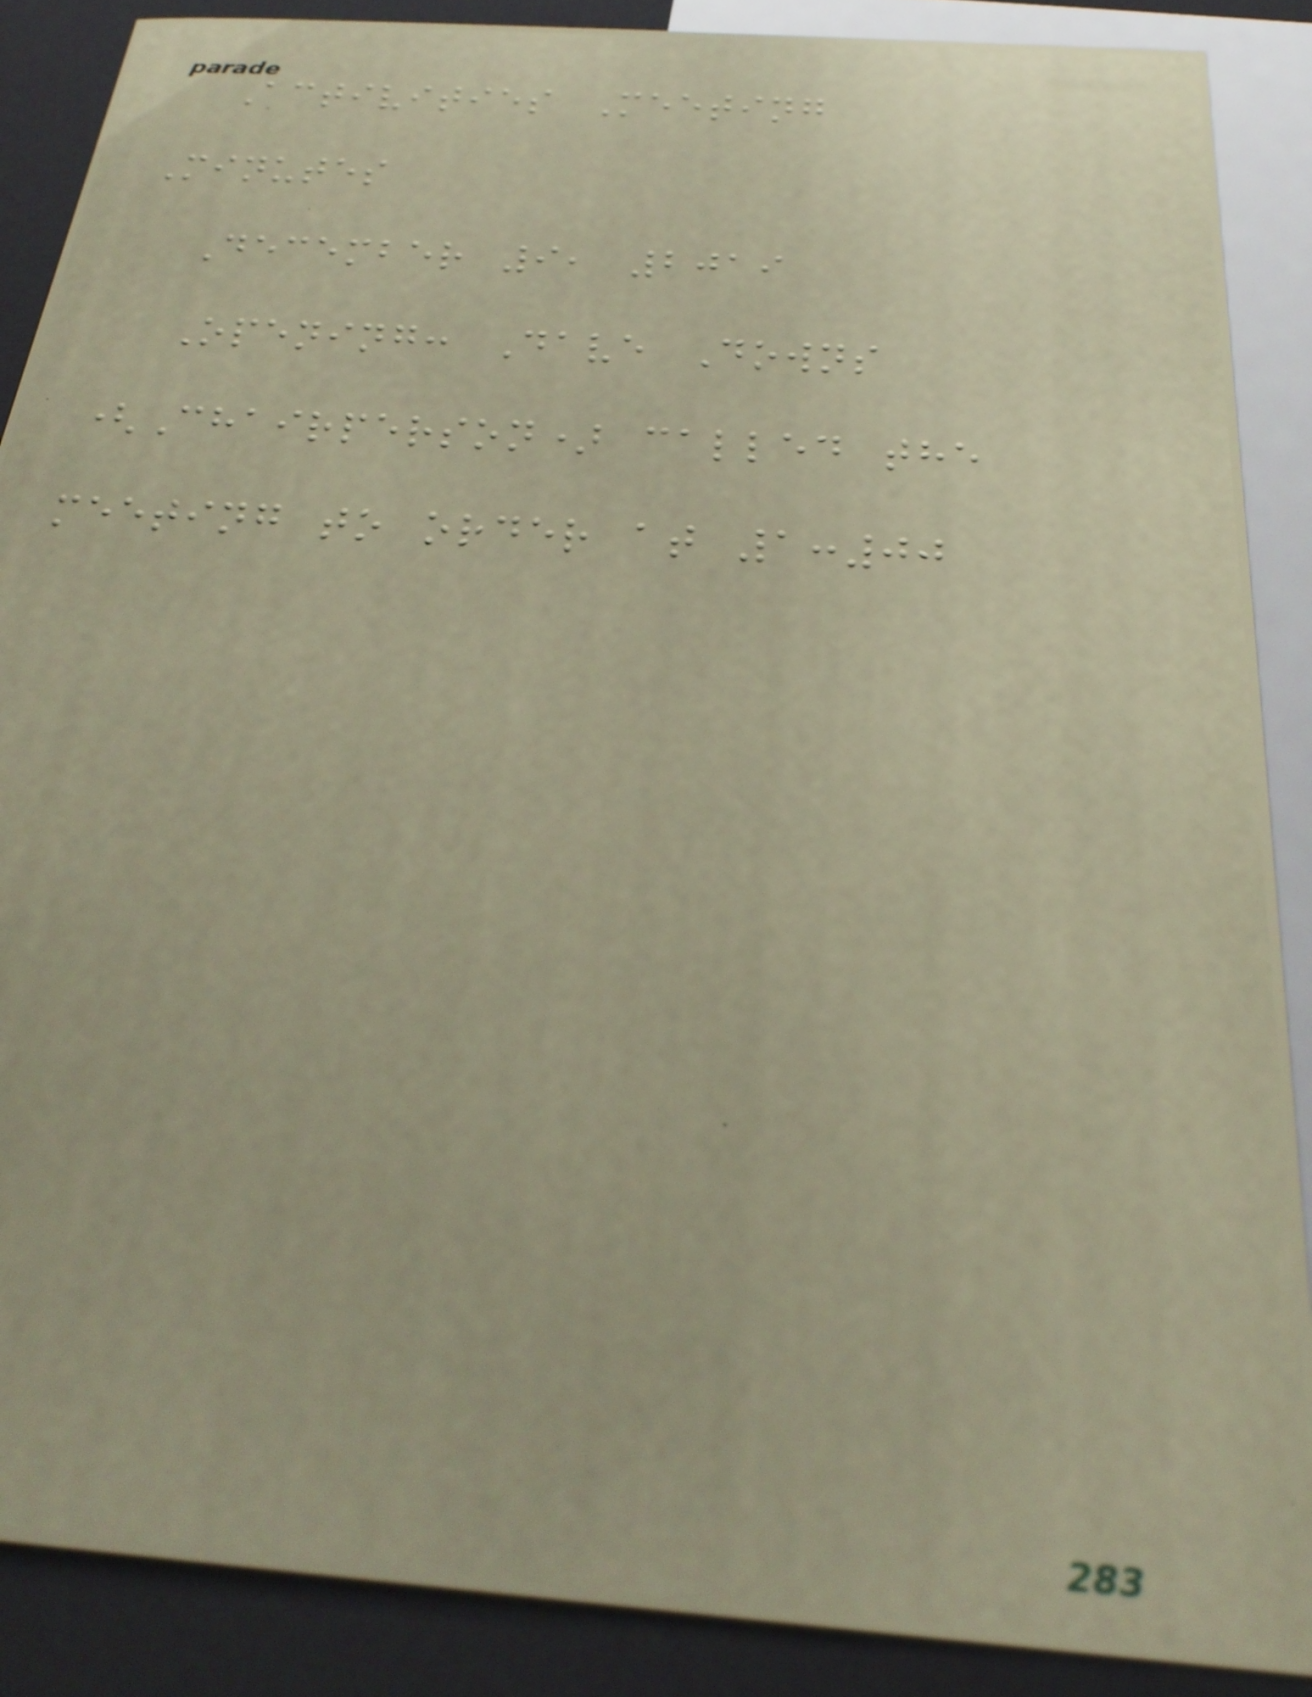Activities Meeting
Minutes
December 9, 2019
Opening: Dave Downs
(Chairperson) called the
meeting to order at 1:00
